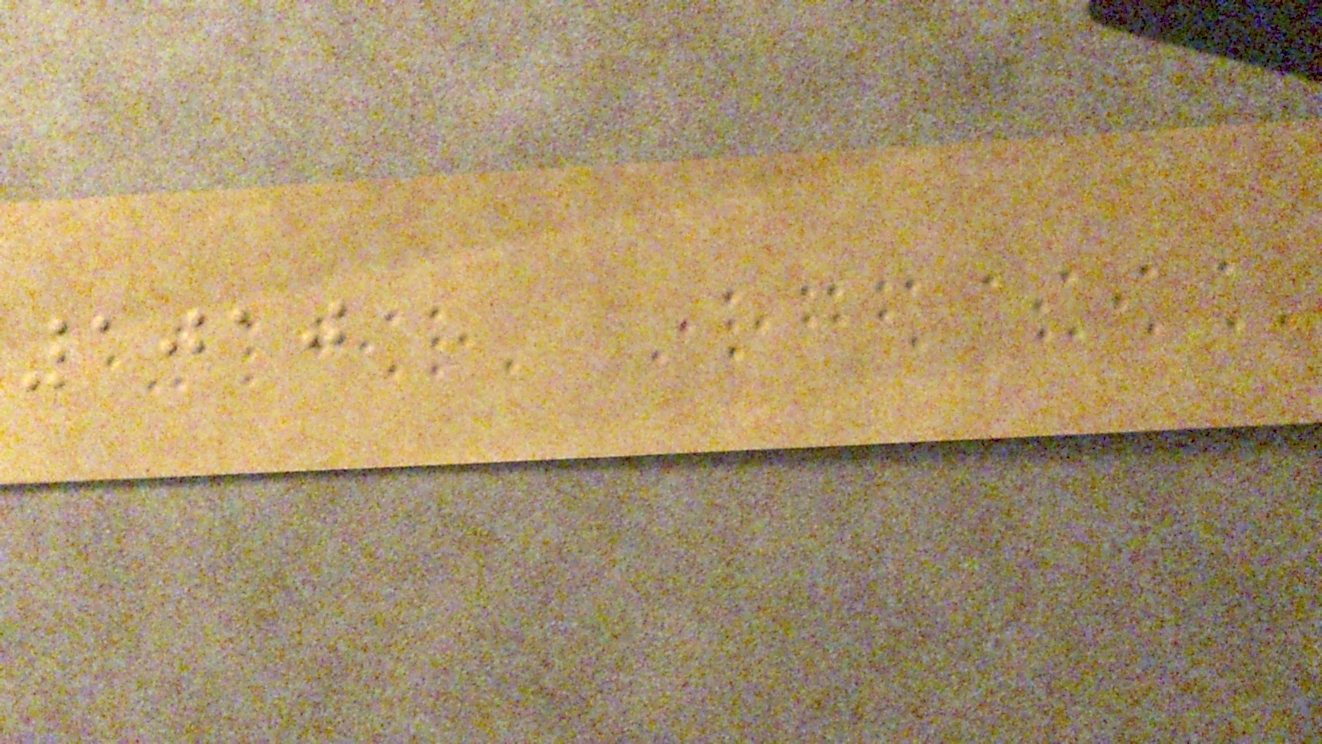1010
